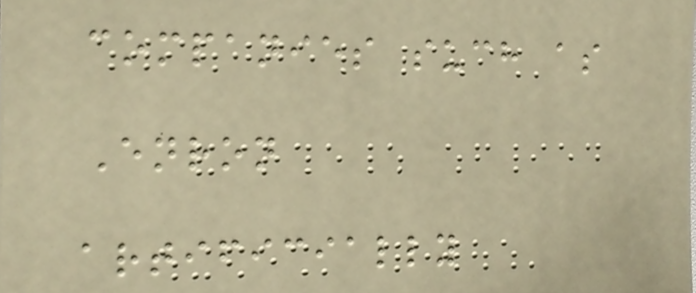companies such as
Enron
artificially
